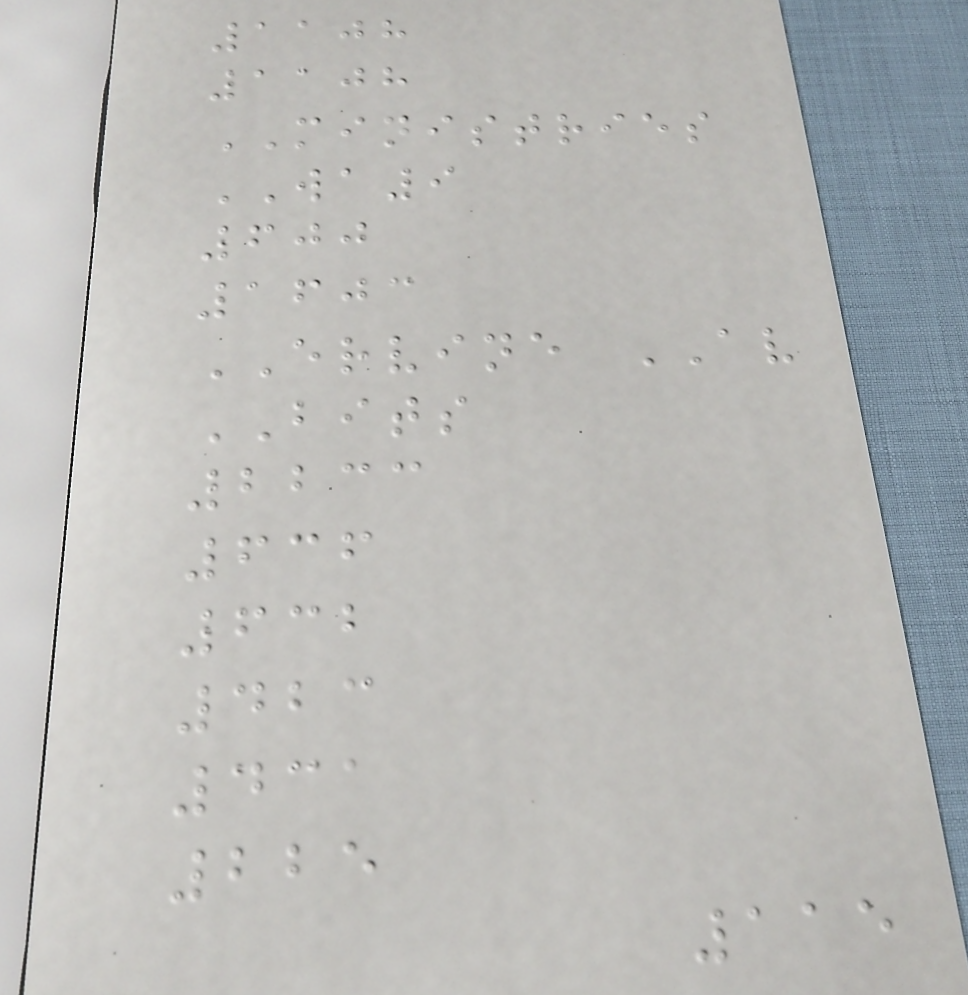1108
1108
MINISTRIES
WA9
600
1603
ERVINE AV
BITS
2233
636
632
423
431
225
115
